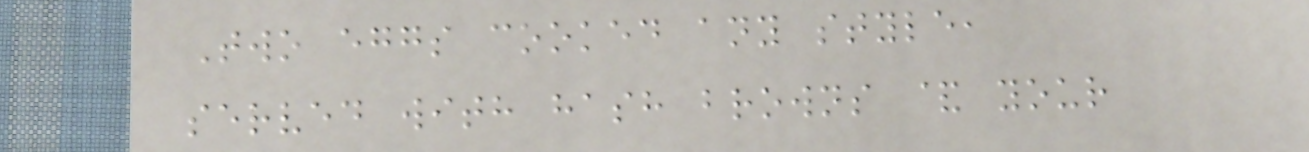Two eggs cooked any style,
served with hash browns & your
